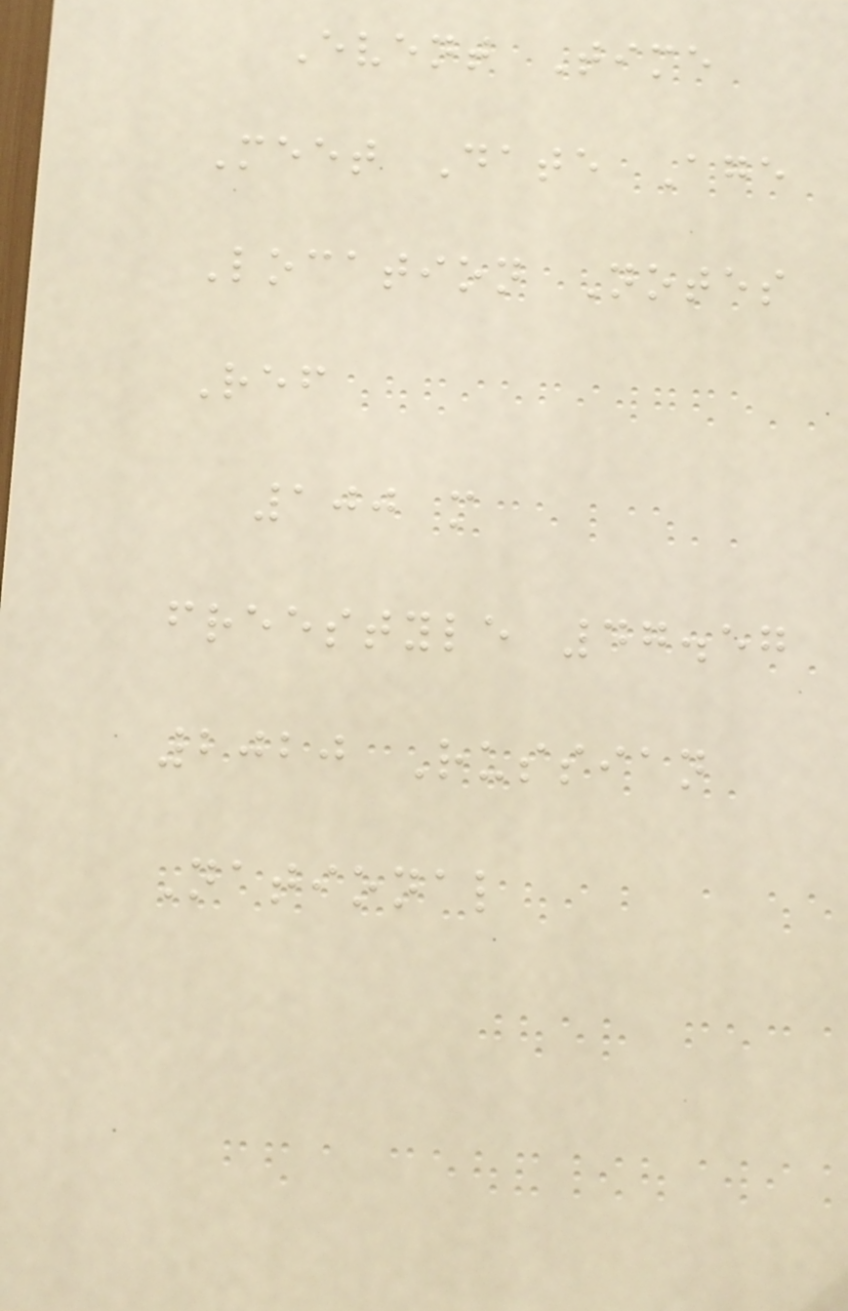Event Time
Meet Date Age
Location Notes
Ref
100 m
freestyle 47.57
2020 Russian
National
